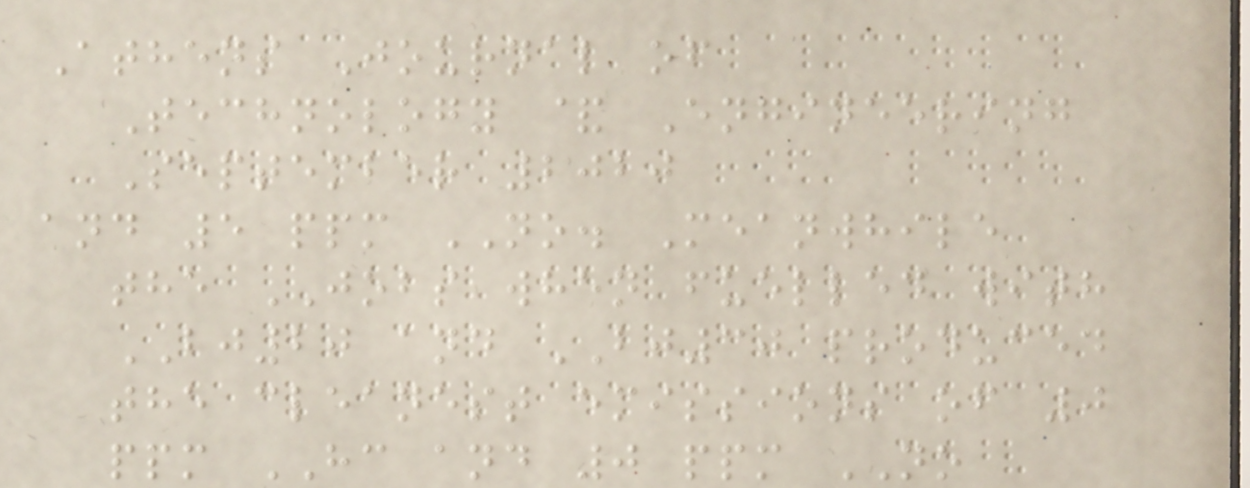Athens Journal of
Technology & Engineering
September 2020
and 5 ppm NO. Meanwhile
the JOBS when fuelled with
BJ20 and BJ30 produced
the cleanest emissions of 0
ppm HC and 0 ppm NO
